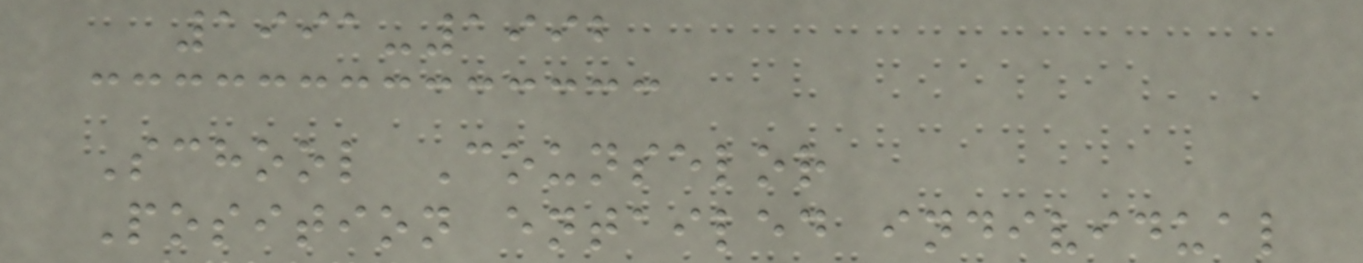1991-1992
School Counselor
Position entailed individual
